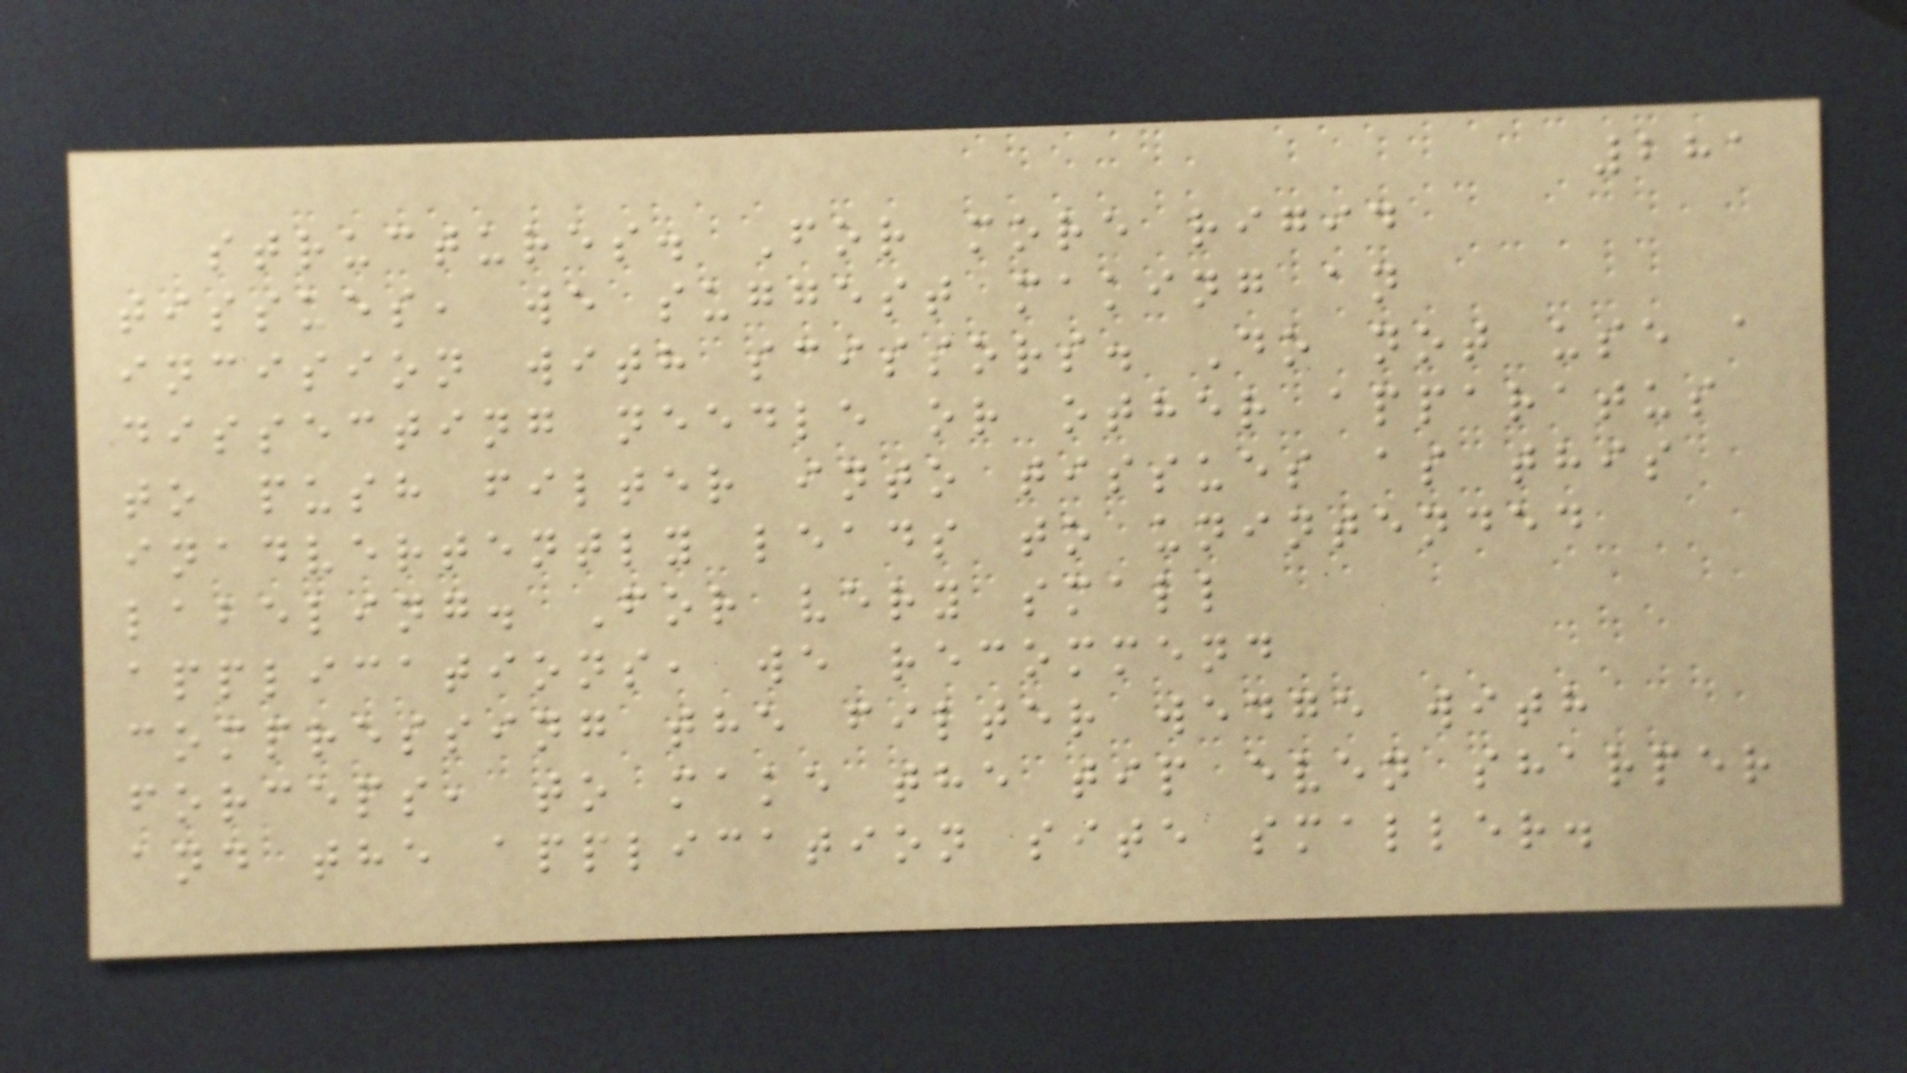281
structures. For more rigid
tissues, we suggest making an
incision with scissors. Do not use a
dissecting needle or other apparatus
to push filter into tissues as this
inadvertently leads to unintended
labeling. For very small
applications, we recommend
compressing the filter wedge with
forceps, to make the tip even sharper
and the application site smaller.
